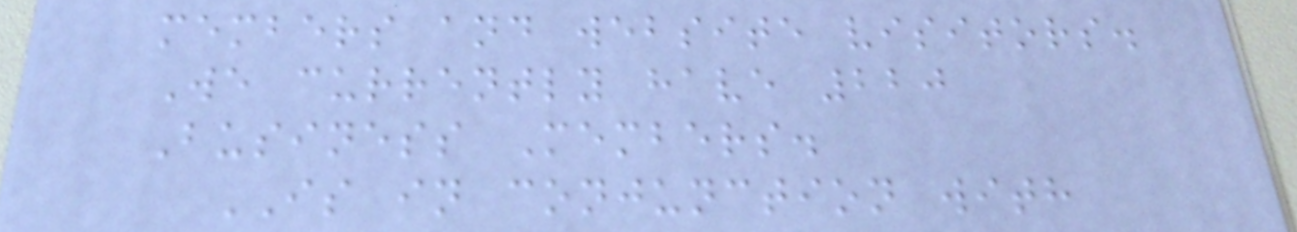members and website visitors.
We currently have 220
Business Members.
IS in conjunction with
